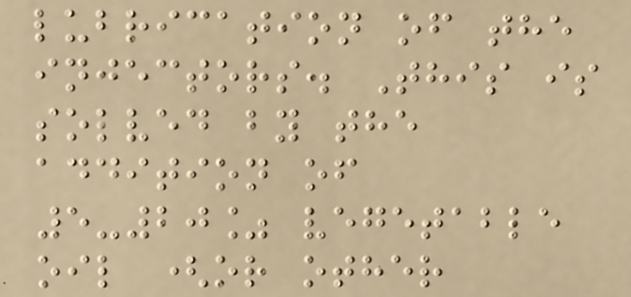lubrication of the
injectors. This is
solved by the
addition of
5-20% vegetable
oil (or other
